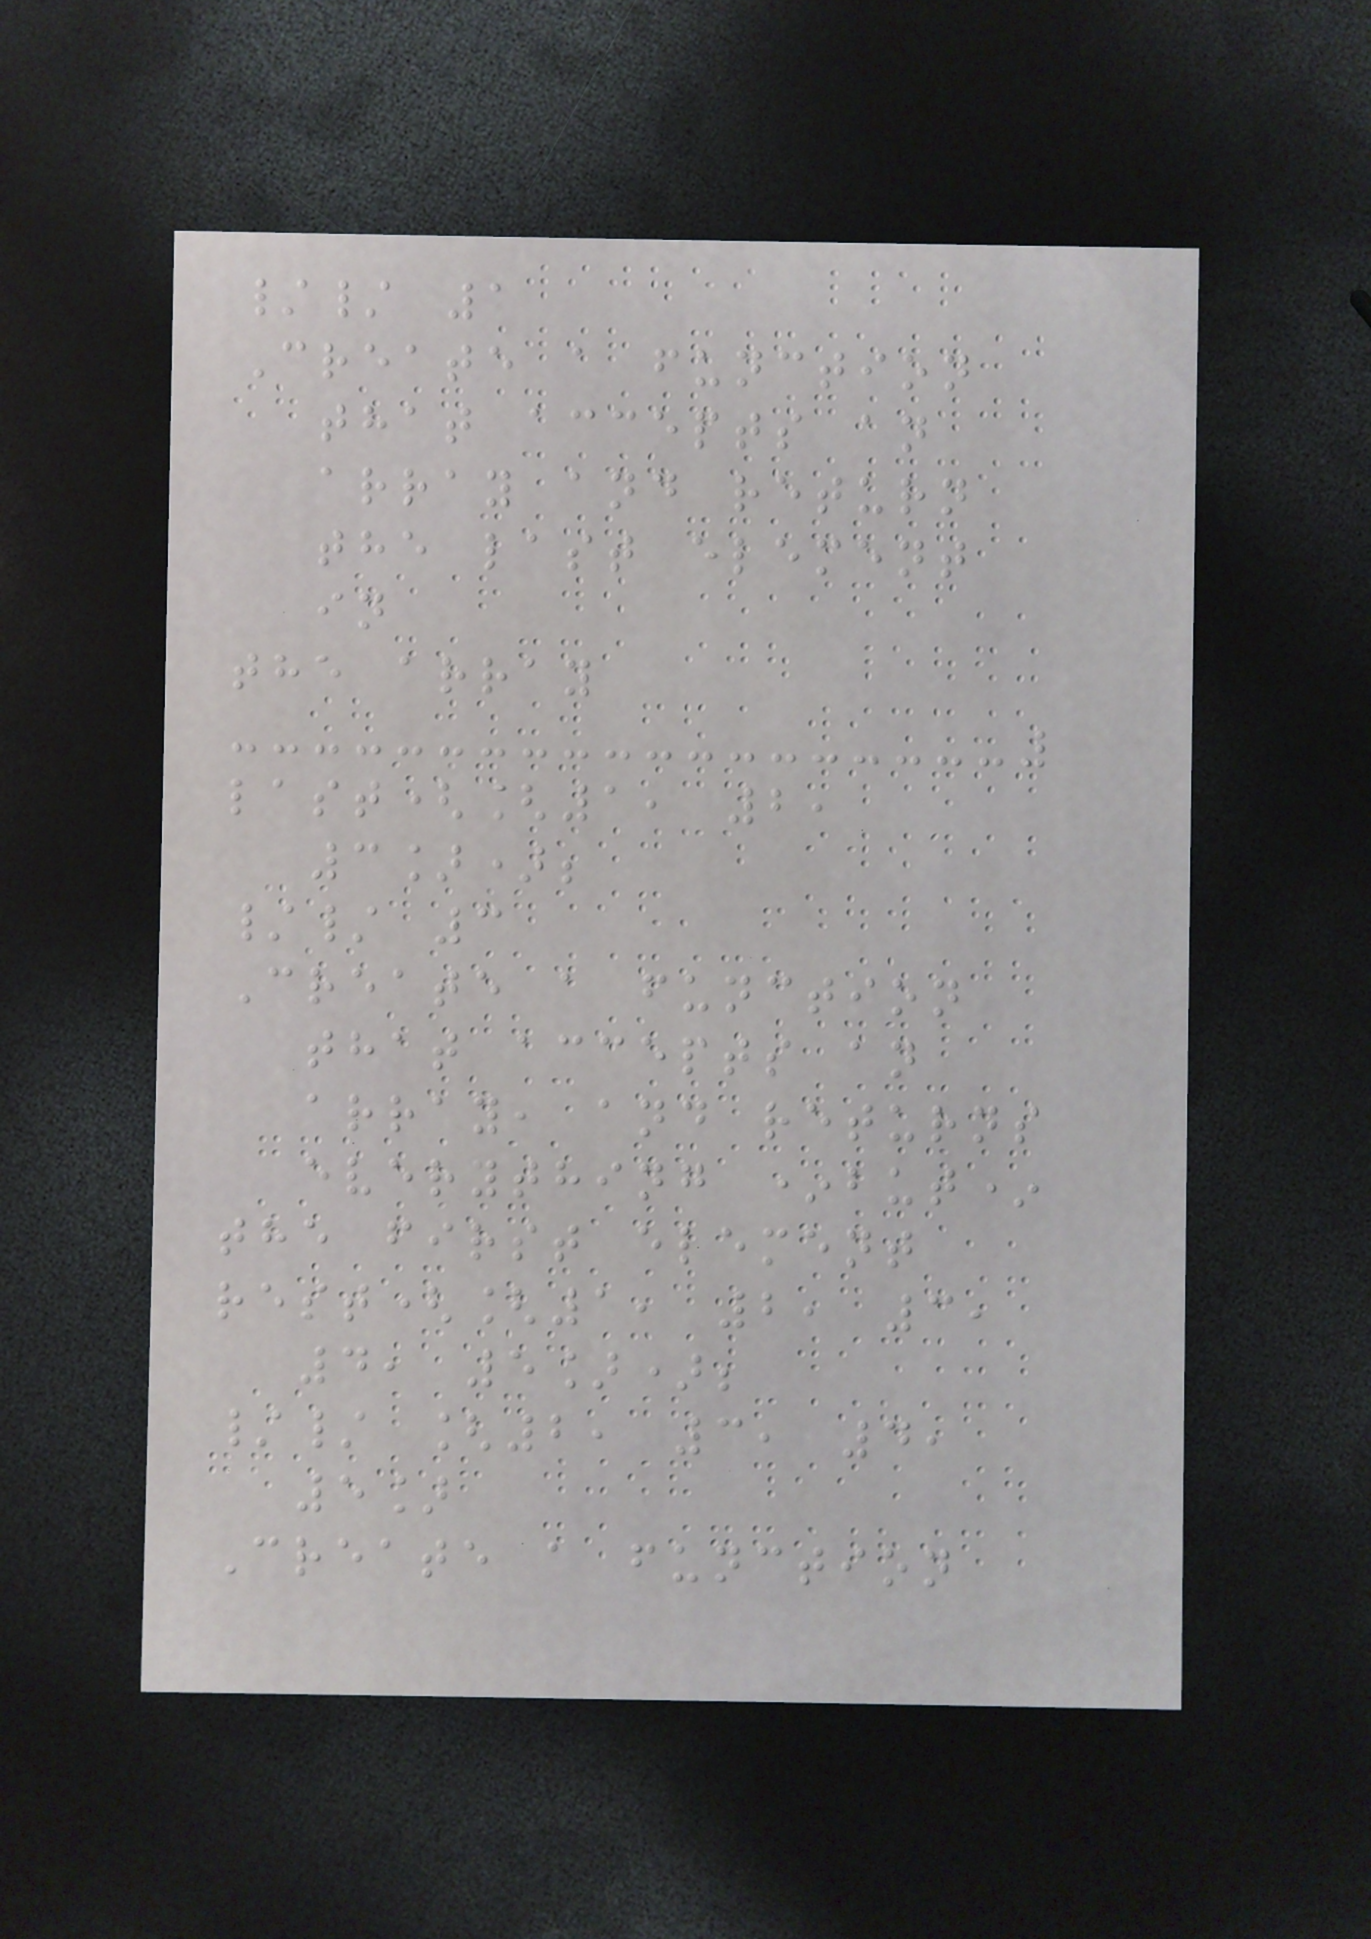// 1
Create a function
that accepts an
array and return
the last element
in
the array
last([1, 2,
3]);
// 3
Create a function
that accepts an
array, and returns
everything *but*
the first element
rest([1, 2, 3,
4, 5]);
// [2, 3, 4,
5]
Create a function
